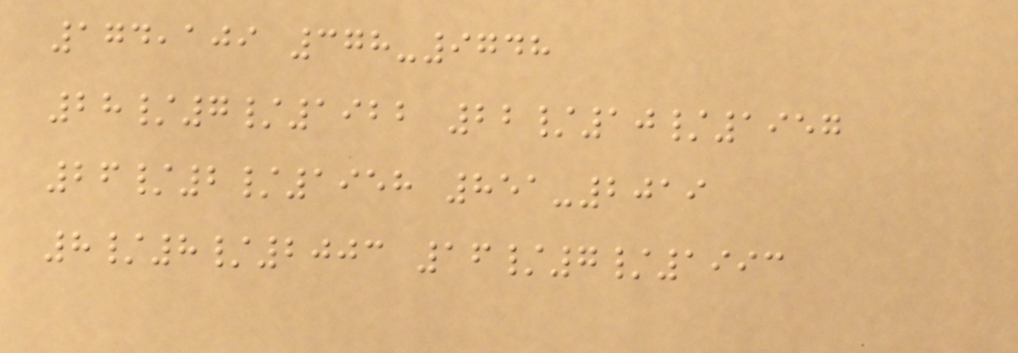174,109 378-9748
28/7/1922 22/10/1957
26/2/1958 851-2019
8/8/2003 16/7/1993
